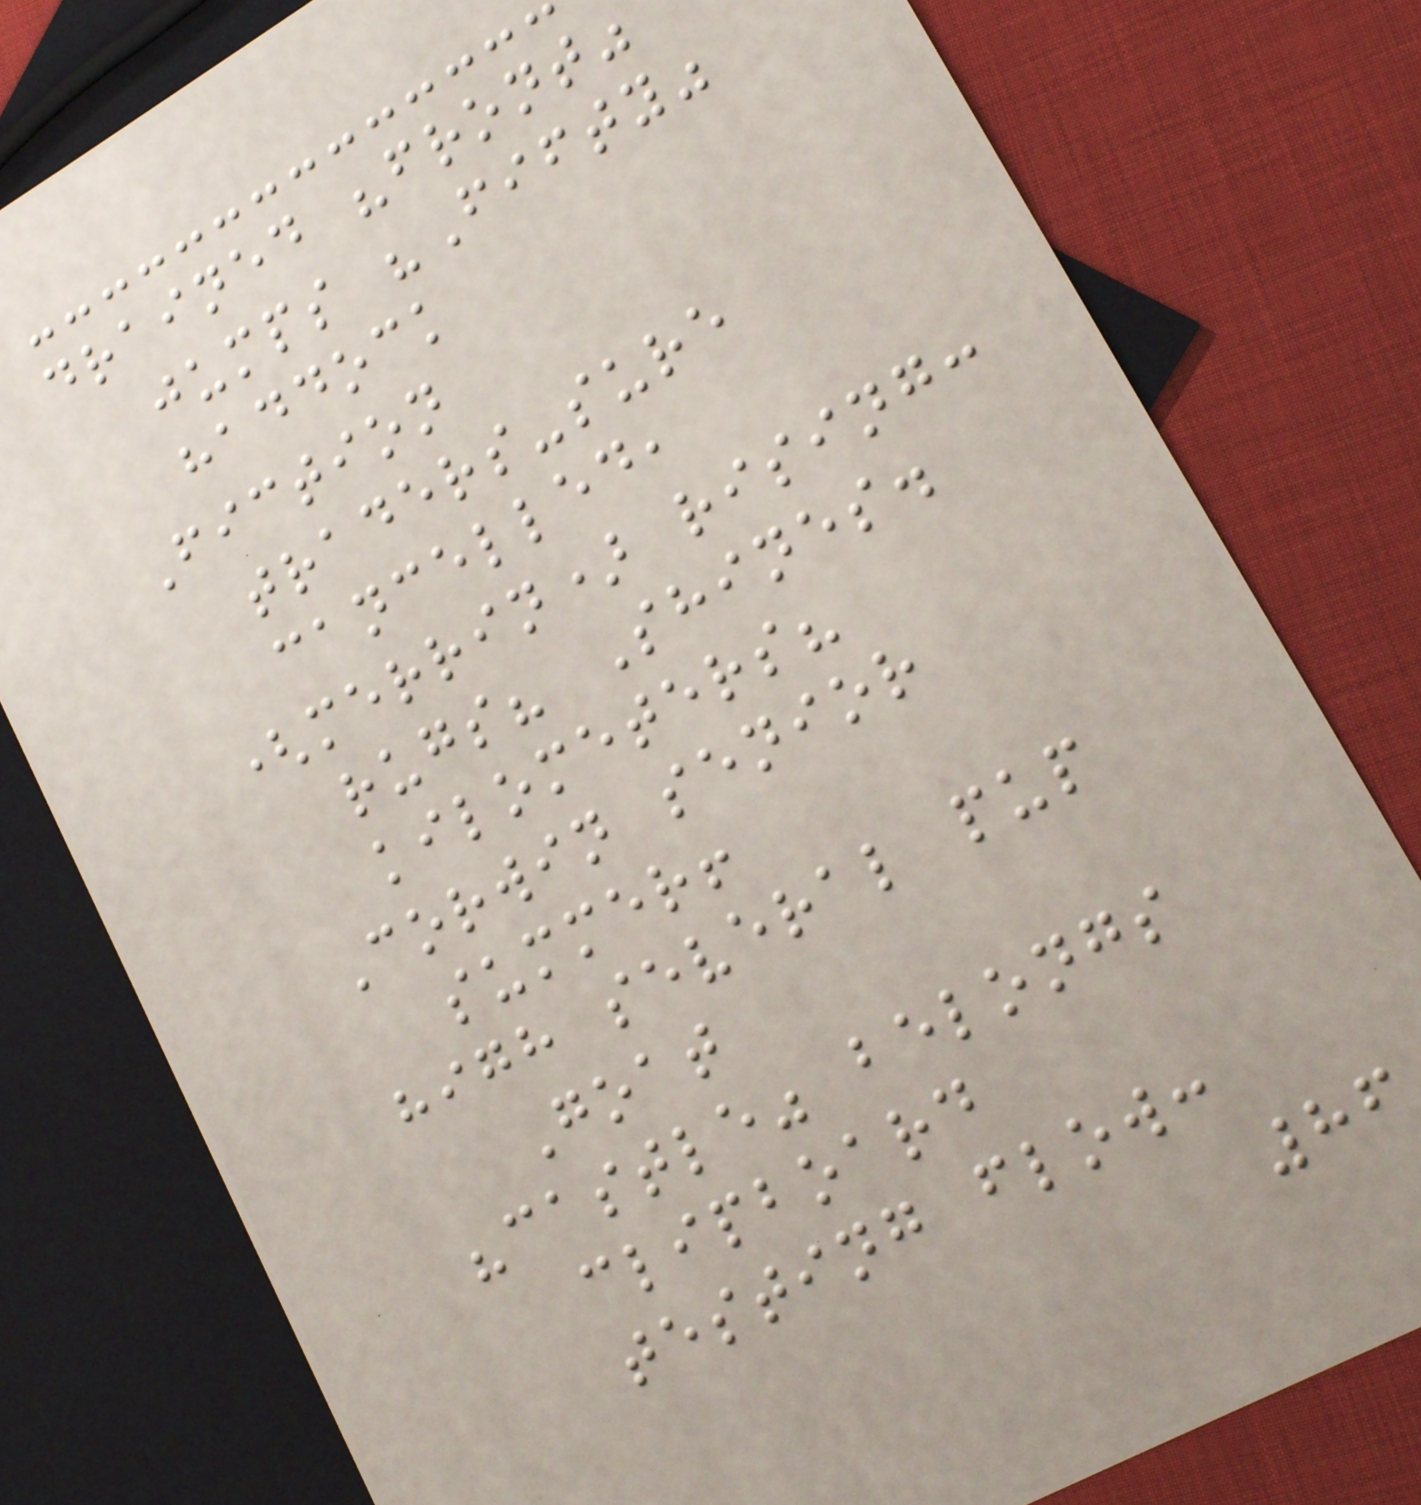drained "front"
jumps "Fifty"
haddock
Fiction
traders-sure
cancelled,
(merrin) rising:
rugs? Shines.
kilometers?
Corwin senior
summer!
high several pup
Goat
"castle" belongs
clipboard
testing flow:
86
